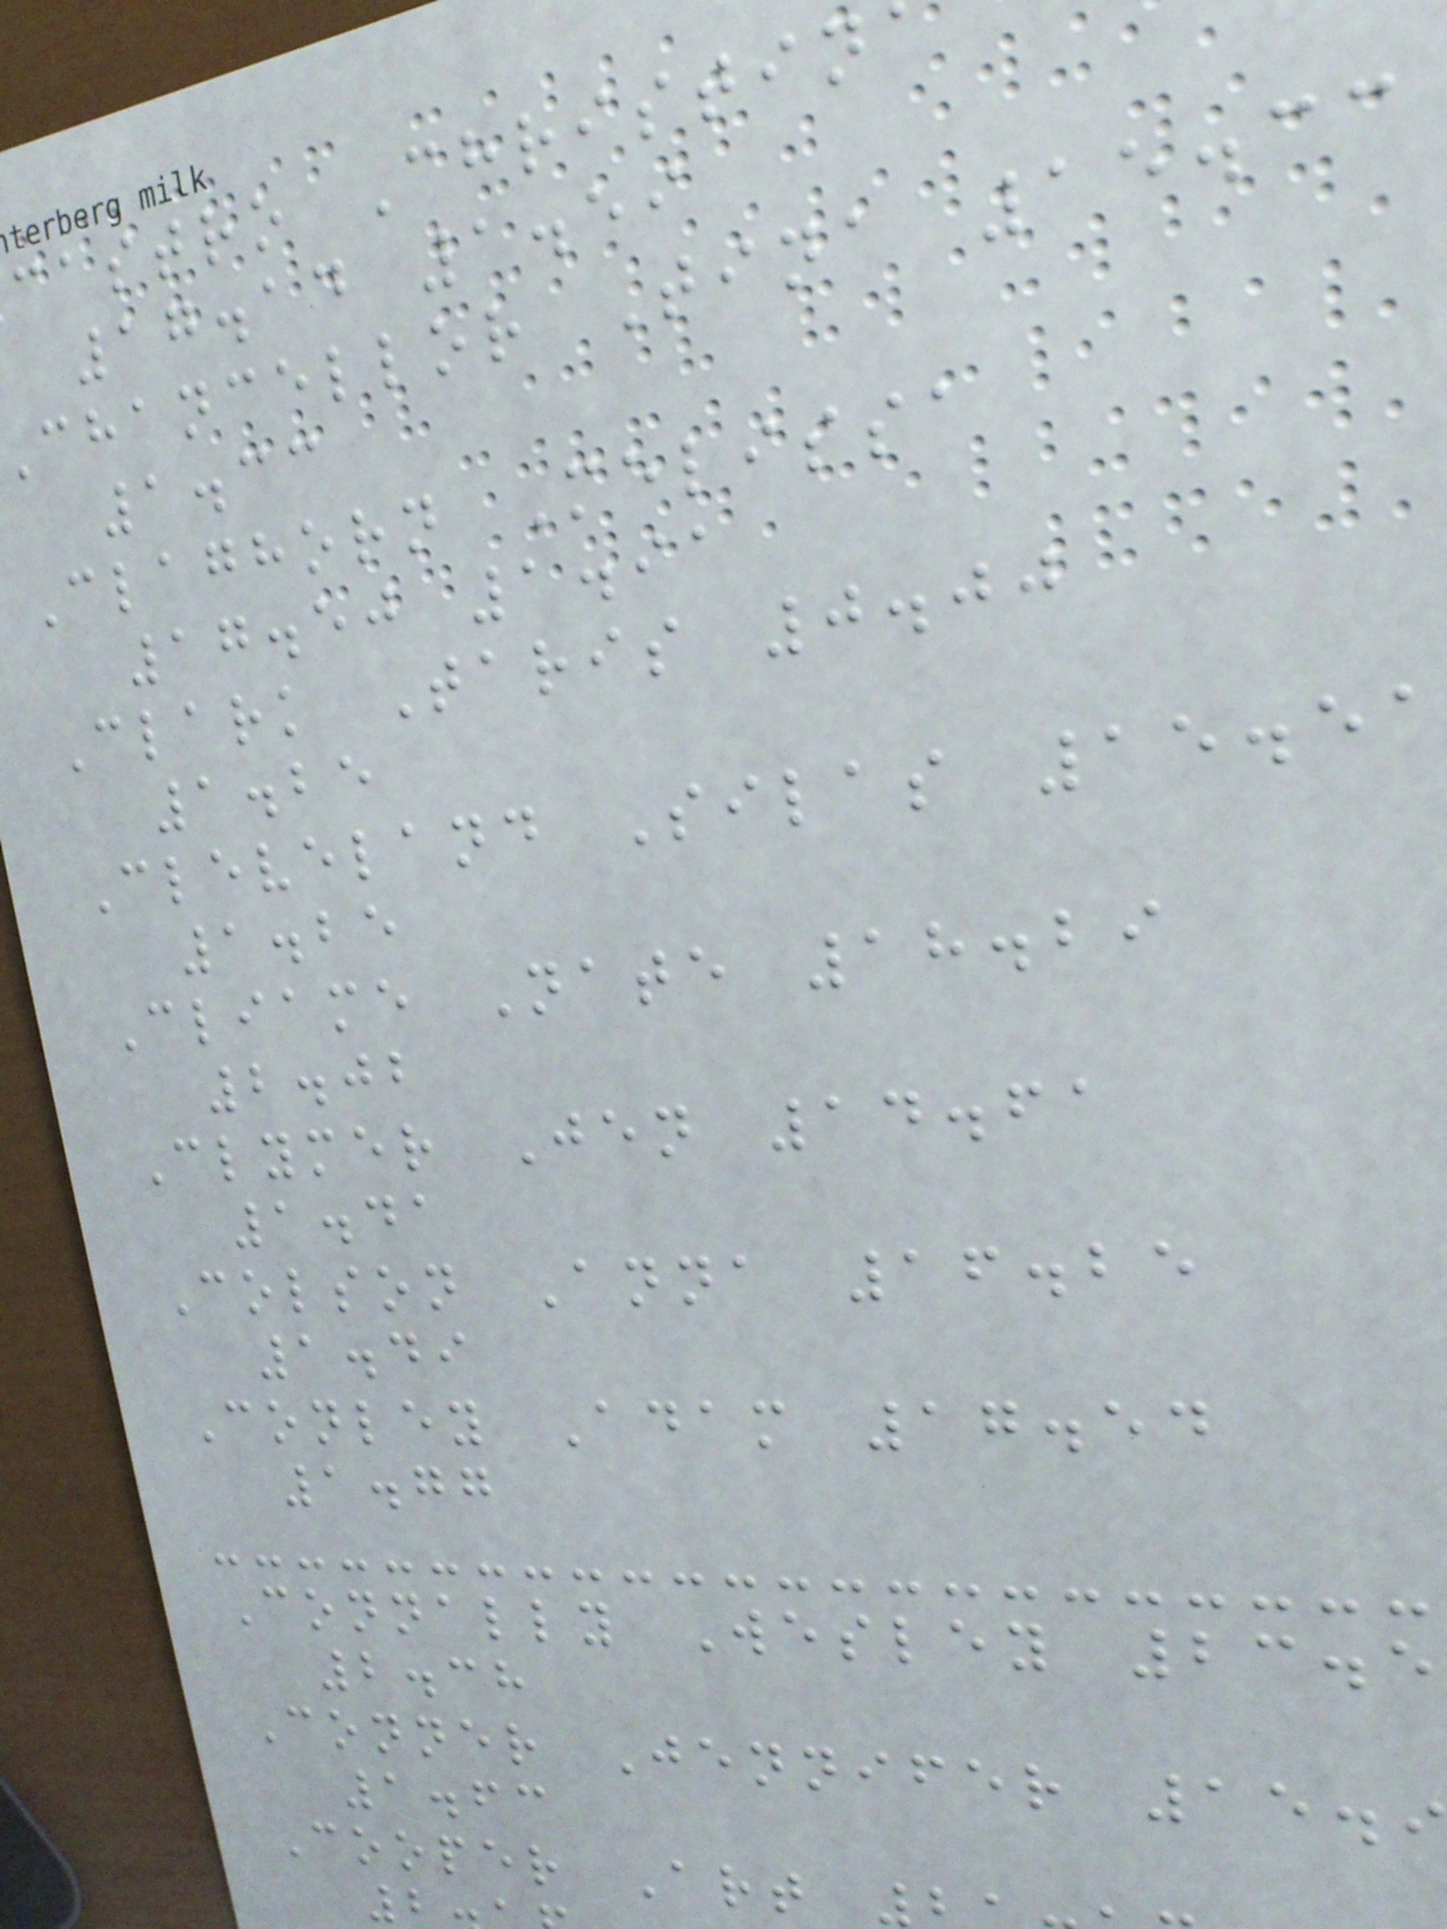castro Christin
17.14 1.59
chancellor Tina 15.33
1.33
Claghorn Melissa
17.50 1.91
Clark Taris 0.00
1.25
Cleveland Silas 15.51
1.25
Cliame Nate 18.29
2.02
Clymer Jen 14.61
1.41
Colson Anna 16.25
1.49
Conley Adam 17.54
1.77
Connally Wesley 23.5
2.38
Conner Jennifer 15.
1.63
Cooper Art
